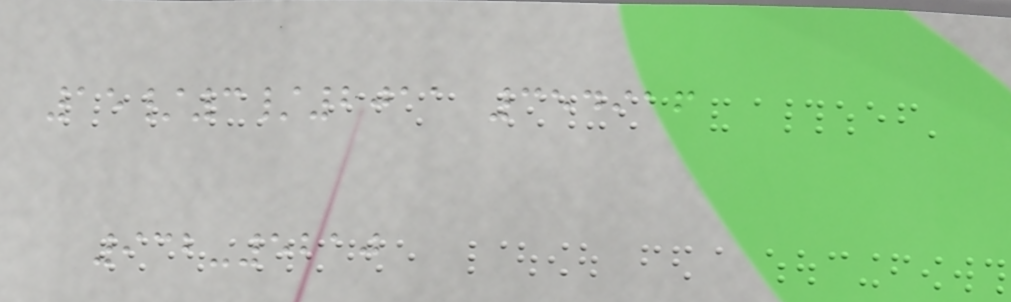15/3/2011 354916
932-5210
